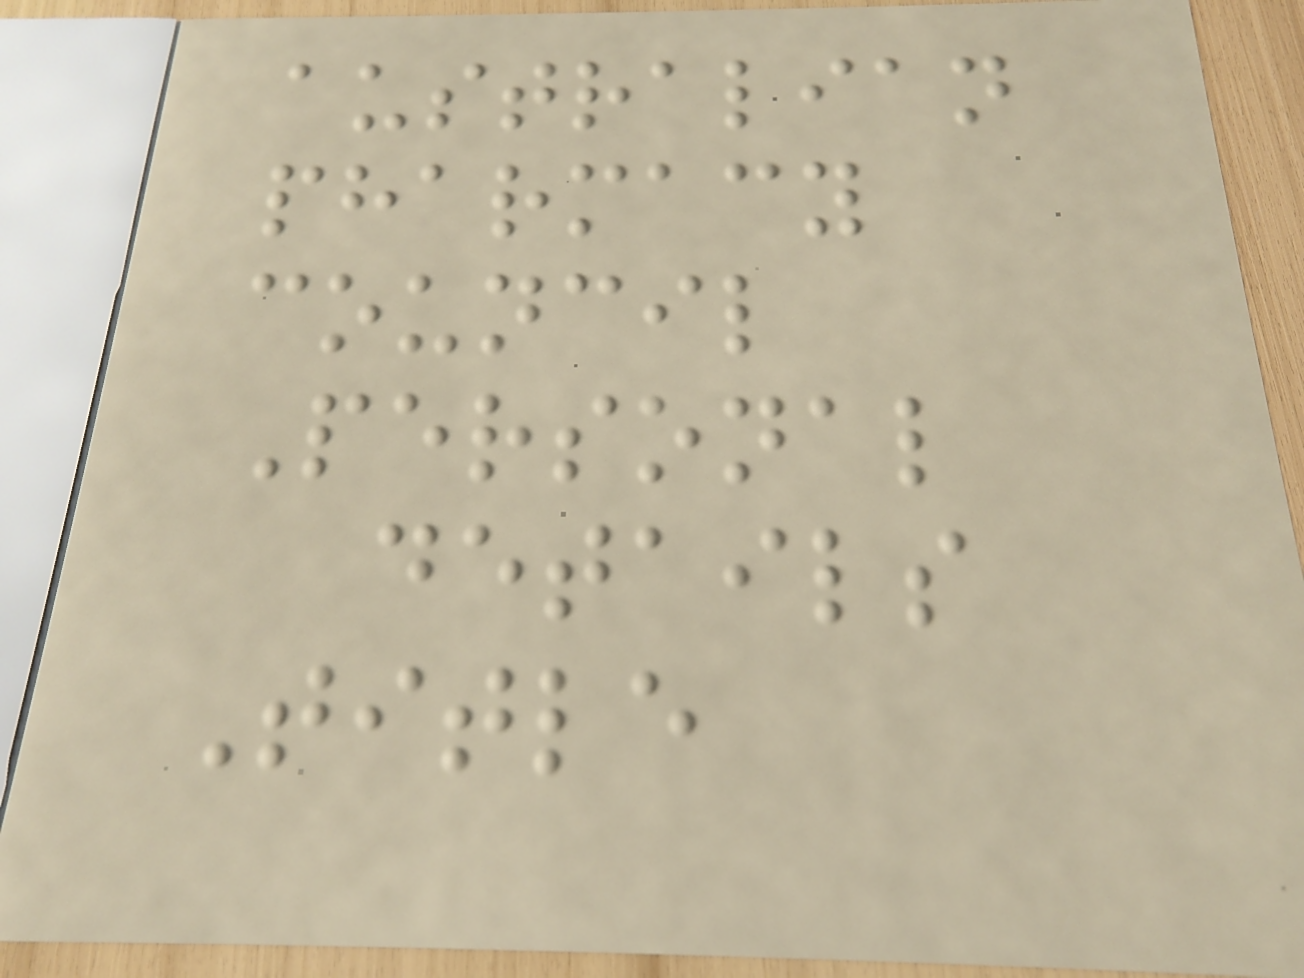australian
pharmacy
council
Personal
details
Title
